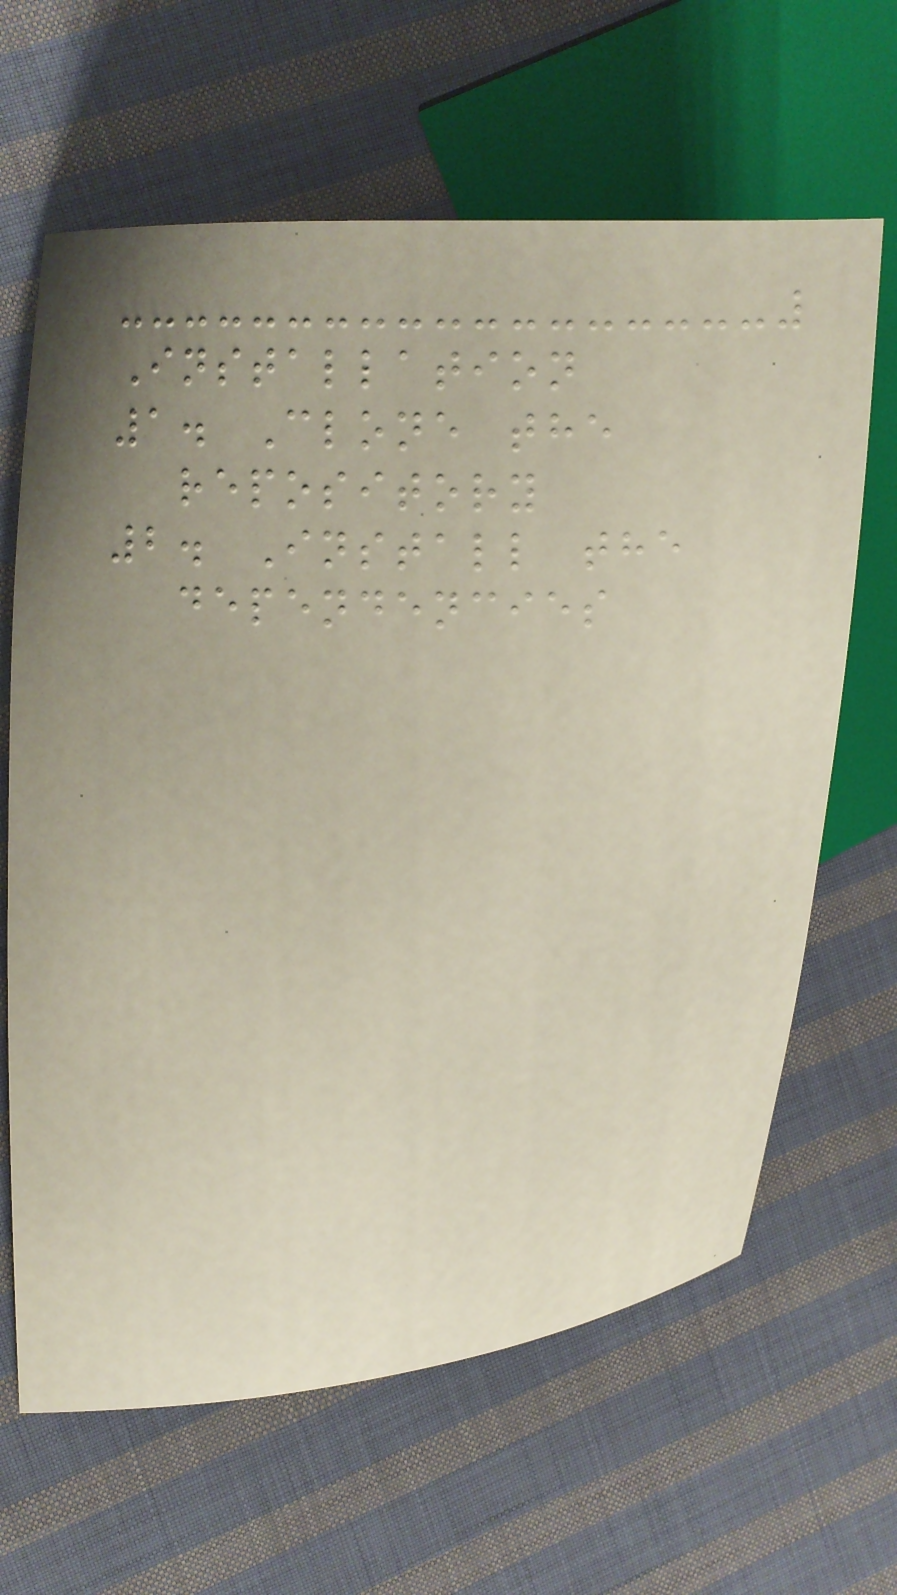Installation
1. Clone the
repository
2. Install the
dependencies
